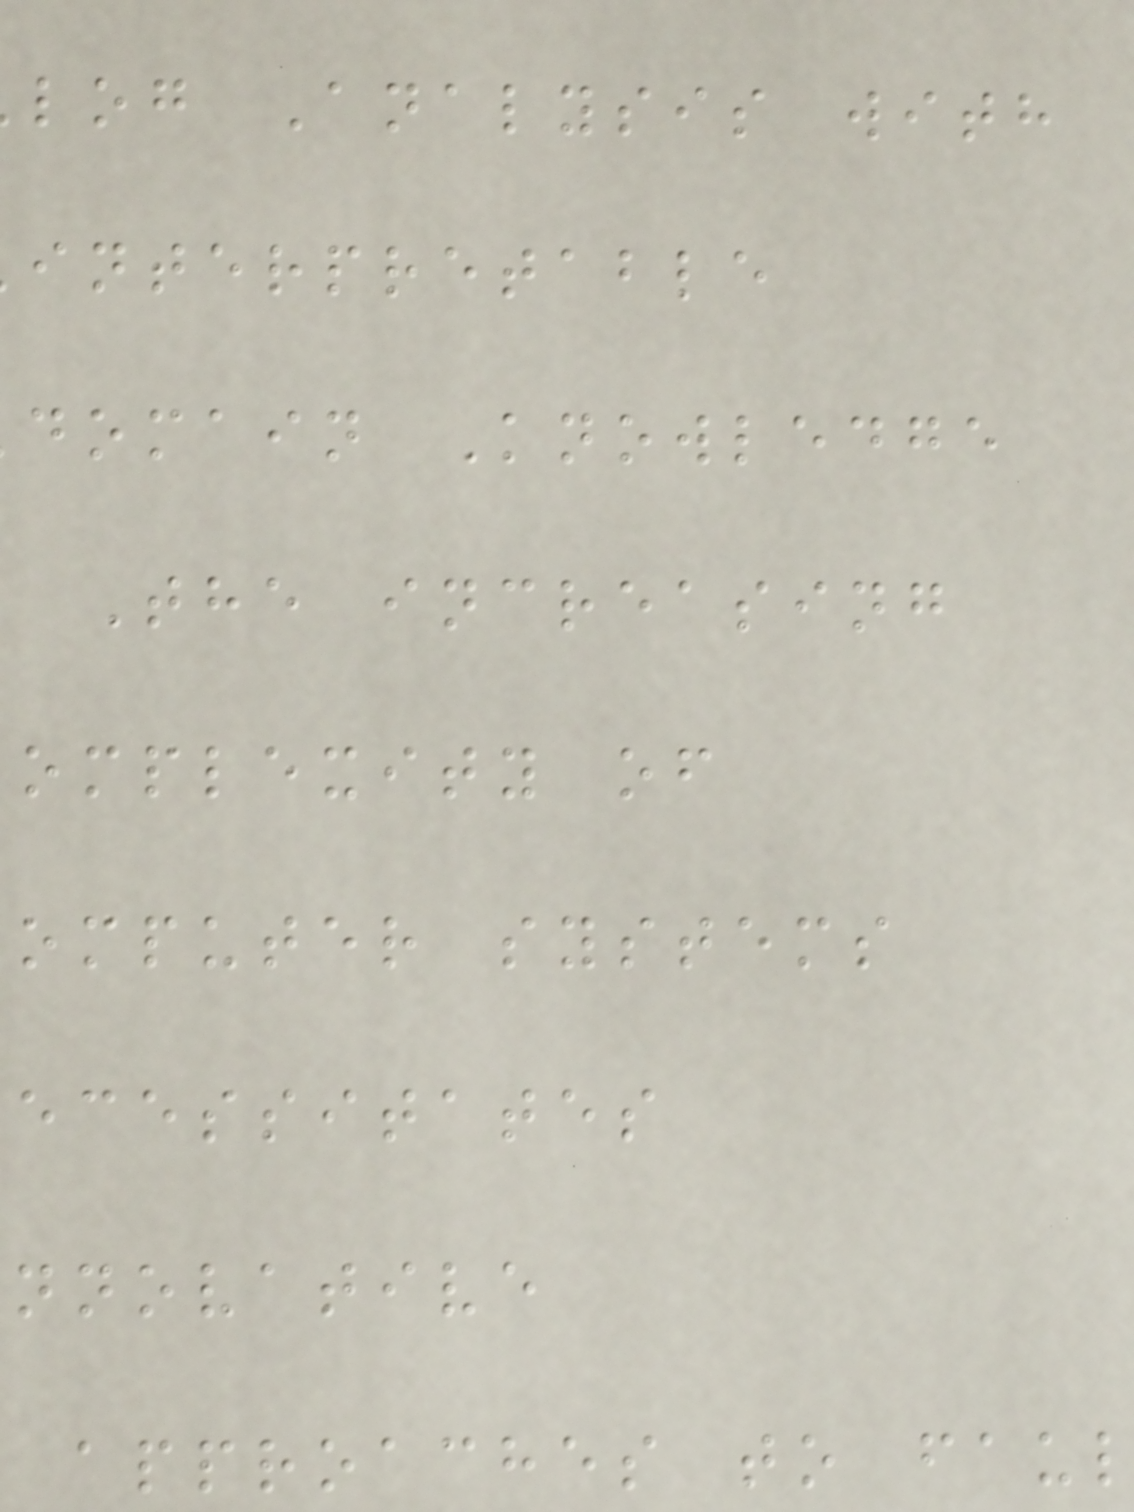log Analysis with
interpretable
domain Knowledge
The increasing
omplexity of
omputer systems
ecessitates
nnovative
approaches to faul
